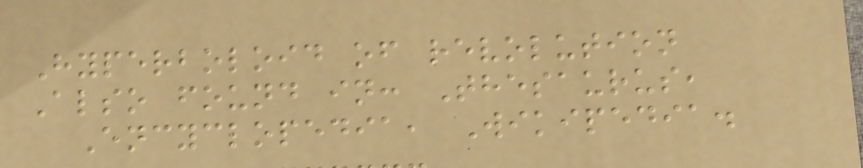Hyperboloid of revolution
Also found in: Thesaurus,
Encyclopedia, Wikipedia.
